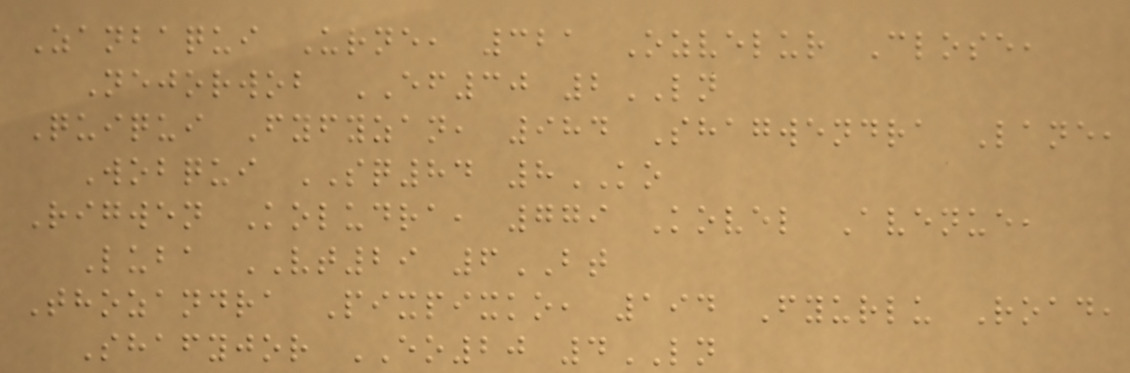Zanbaqui Urne, 321 Ozvelur Close,
Nejorwob EF30 2LN
Quiqui Fyfyzan, 984 Shagwendra Lane,
Wobqui SQ84 8KO
Rigwen Koludra, 779 Kovel Avenue,
Luba VT29 6BT
Thozandra Pixpixko, 194 Fyurlu Road,
Shafyjor EO20 4LN
